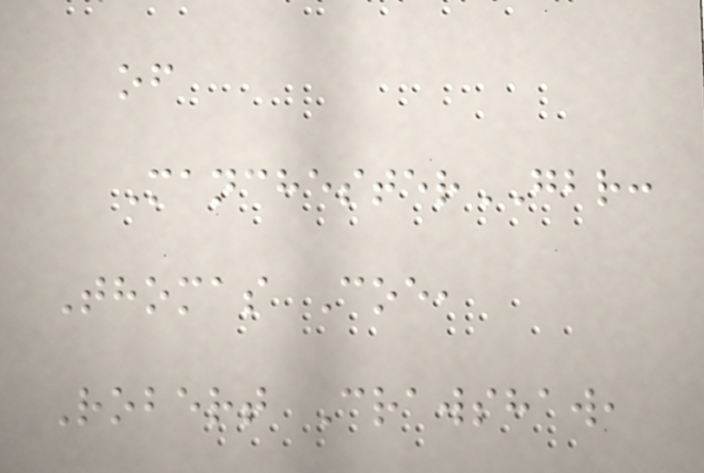of
ManchesterGBR:
Thomas Coe,
Robert Crawshaw,
